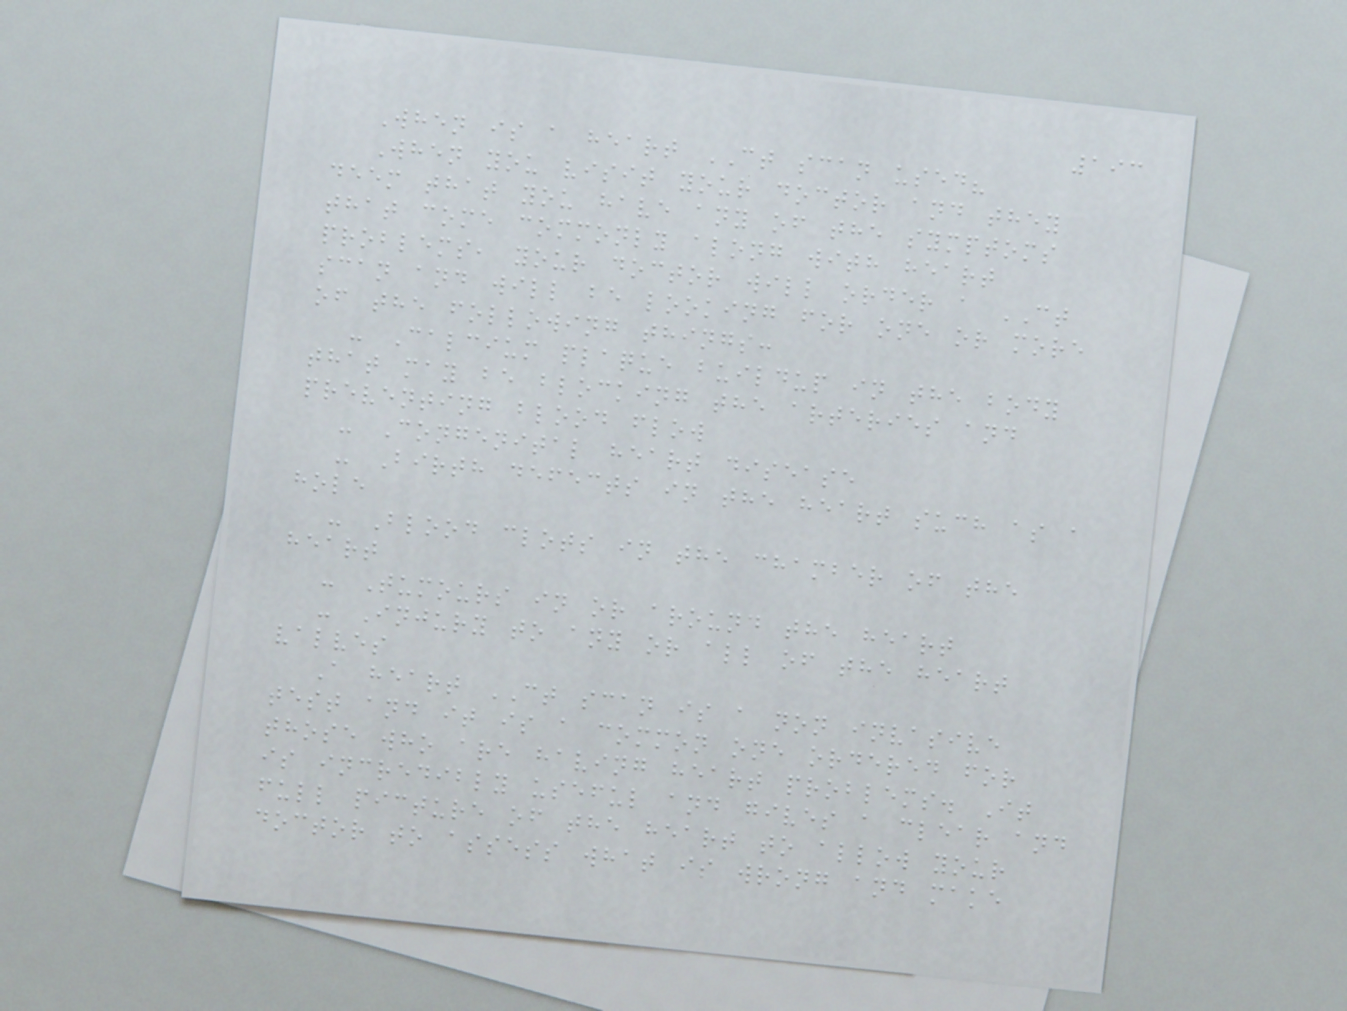193
When is a heart CT scan used?
When you visit your doctor and they
deem that you have any of the symptoms
that come commonly along with heart
problems, your doctor will order a CT
scan and will be looking for one or more
of the following things:
- Calcium plaque buildup in the body
that may be blocking the arteries and
preventing blood flow
- Congenital heart disease
- Birth defects in the heart such as a
hole
- Blood clots in the chamber of the
heart
- Tumours in or around the heart
- Injury to any or all of the heart
valves
A heart CT scan is a non invasive
test and it is a common one ordered for
those who are having heart problems. It
is incredibly useful and gives a clear and
full picture of the heart to allow your
doctor to assess what is wrong and make
